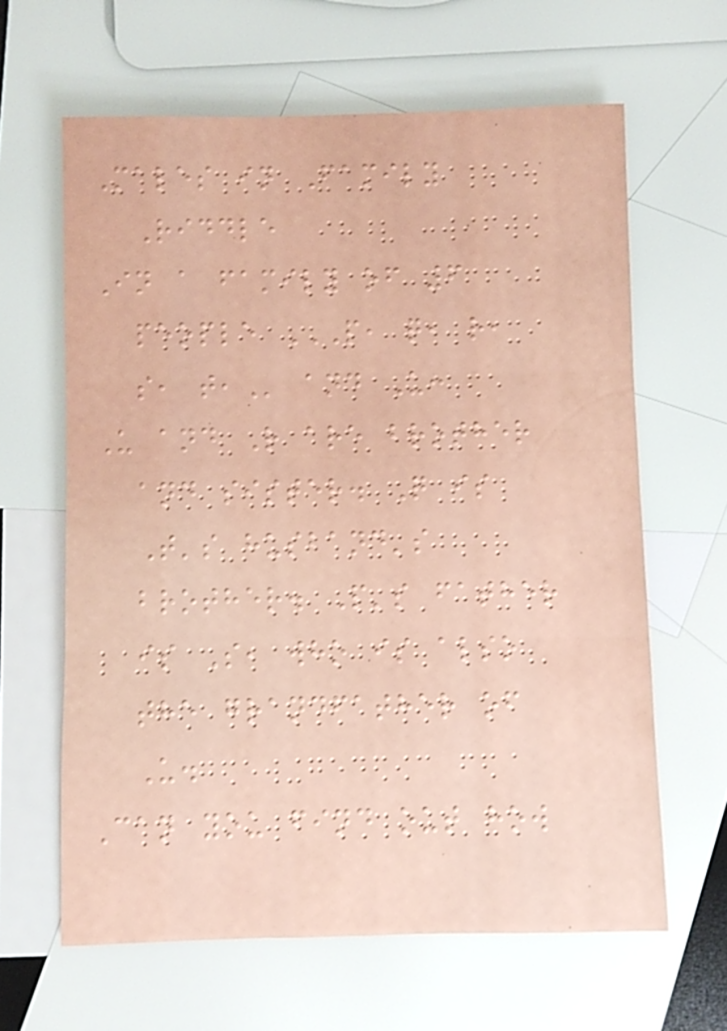Males in Family
Riddle
In a family of 6
people P, Q, R,
S, T, and U:
U and R are brother
and sister. Q is
T's husband's
brother. P's father
is S, who is also
the grandfather of
U.
Can you find out how
